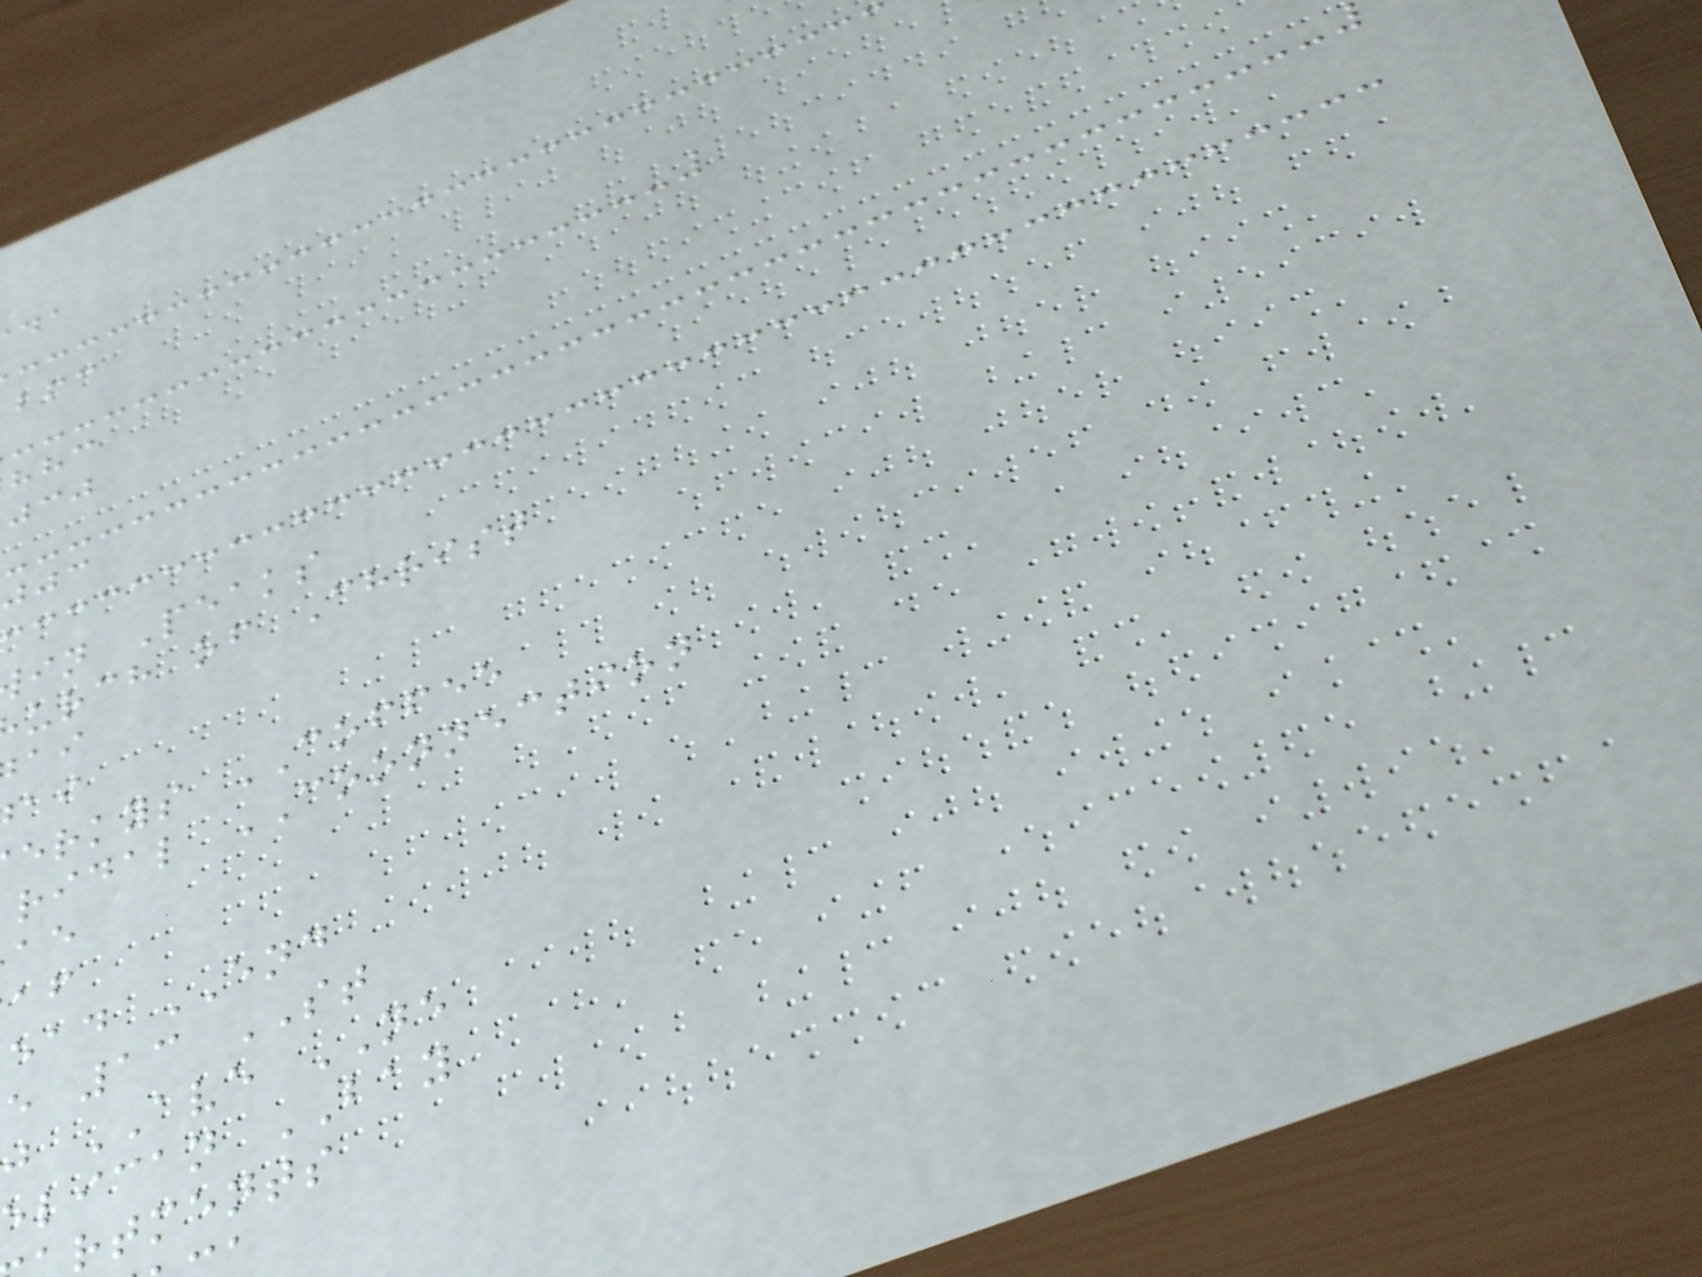in Peaks
urch of Christ
erkys COFFEE
ridal COONNECTION
ead END
e 13 ST
j AVE NE
lican BAY
rtments
